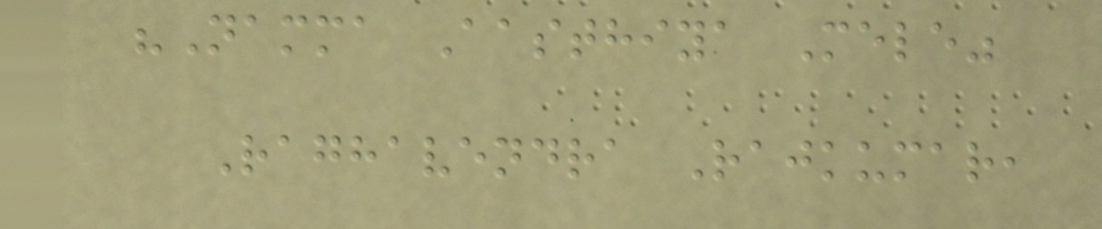"Namma Aasthiya Mele"
Raghavendra Rajkumar,
